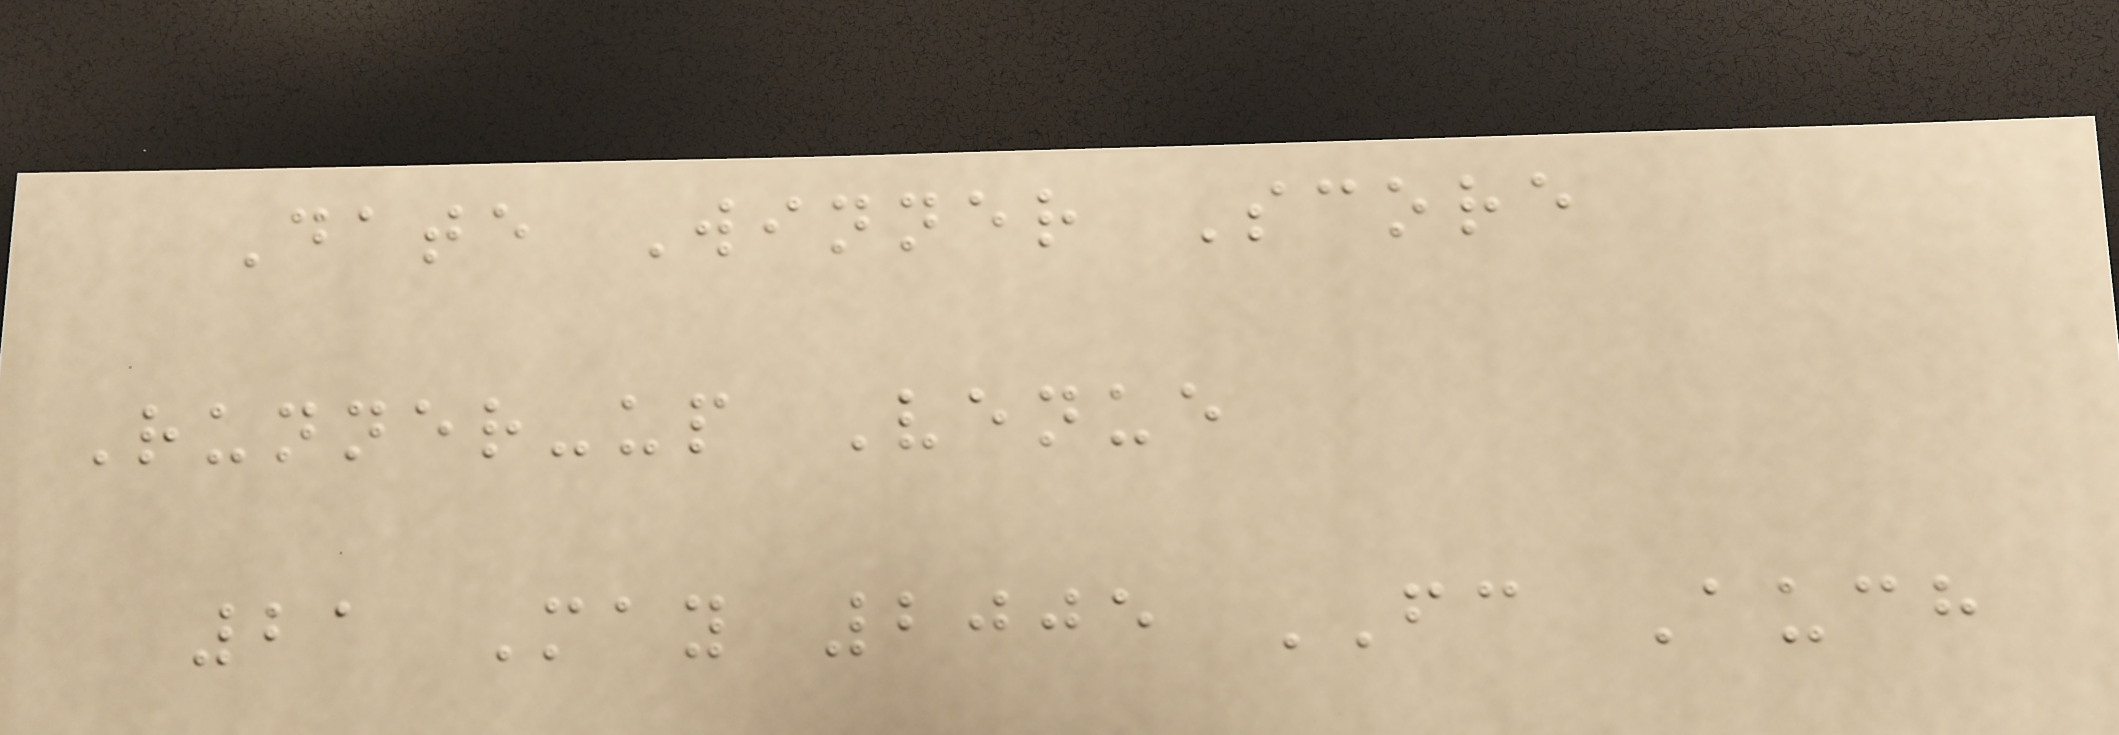Date Winner Score
Runner-up Venue
21 May 2005 FC Auch
